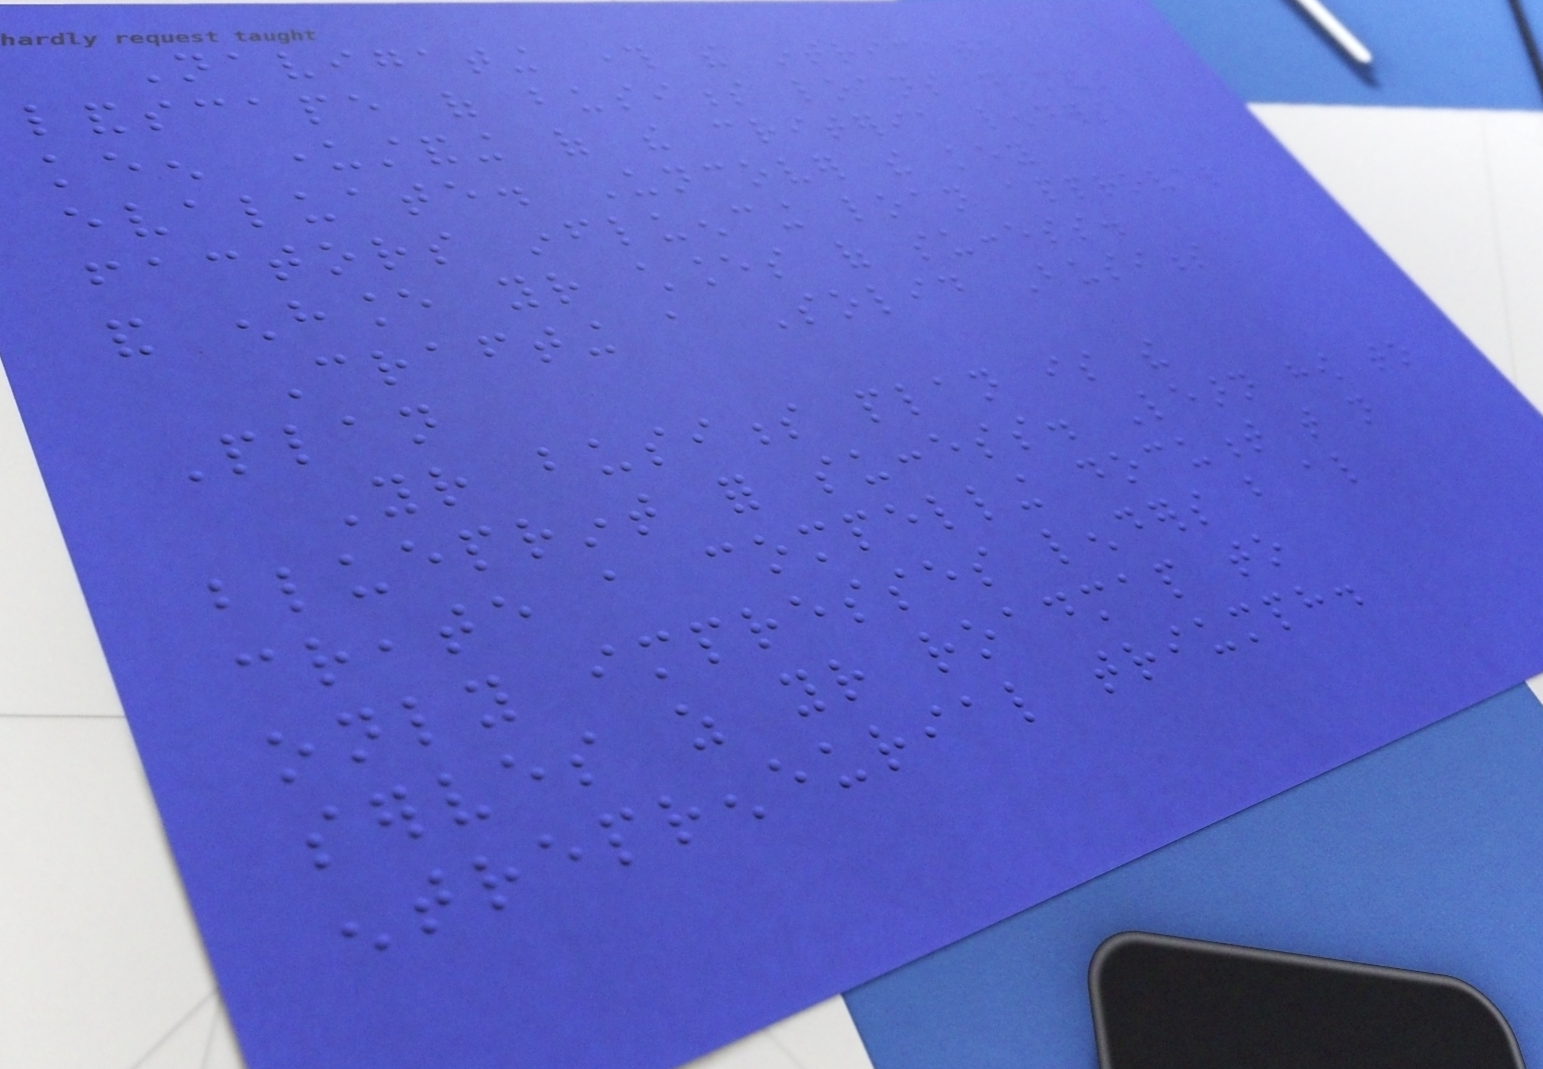Navigating through the intricate
landscape of business loans demands a
keen understanding of the criteria lenders
evaluate. Uncover the key
factors influencing loan approval
and enhance your chances of success.
Crafting a Solid Business
Plan
Your business plan is the
blueprint for success. Learn how to
create a compelling document that not
only impresses lenders but also
serves as your roadmap to
entrepreneurial triumph.
